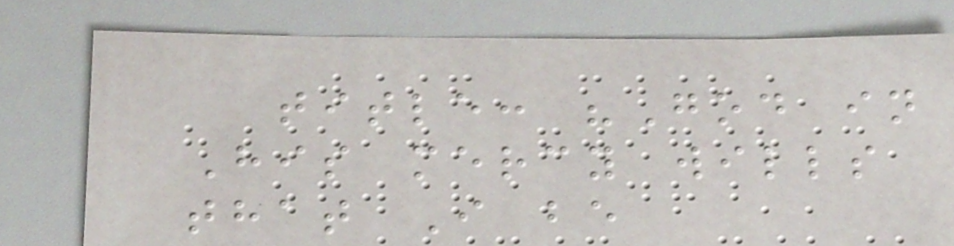title: "God in
His mercy wills
that I be
